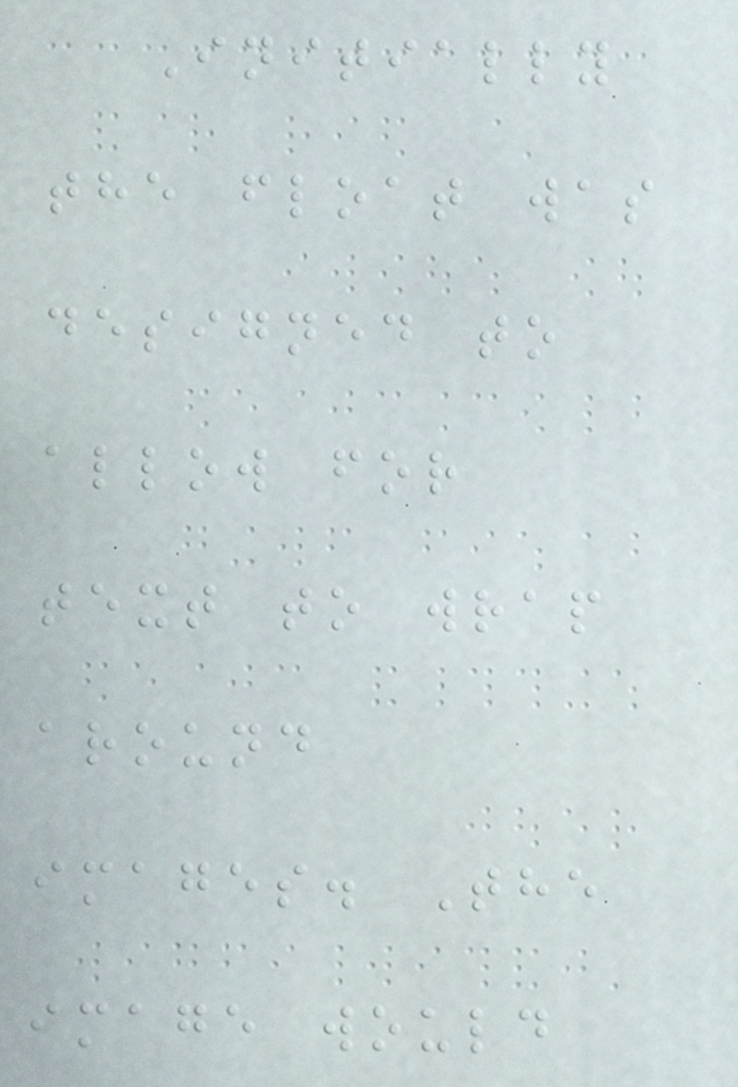Initially
the float was
designed to
allow for
text to wrap
around
images. The
image would
